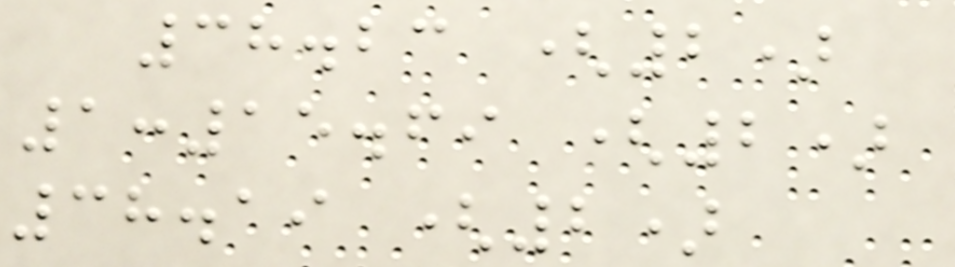38.23 (2)
1:15.69 (2)
38.19 (2)
